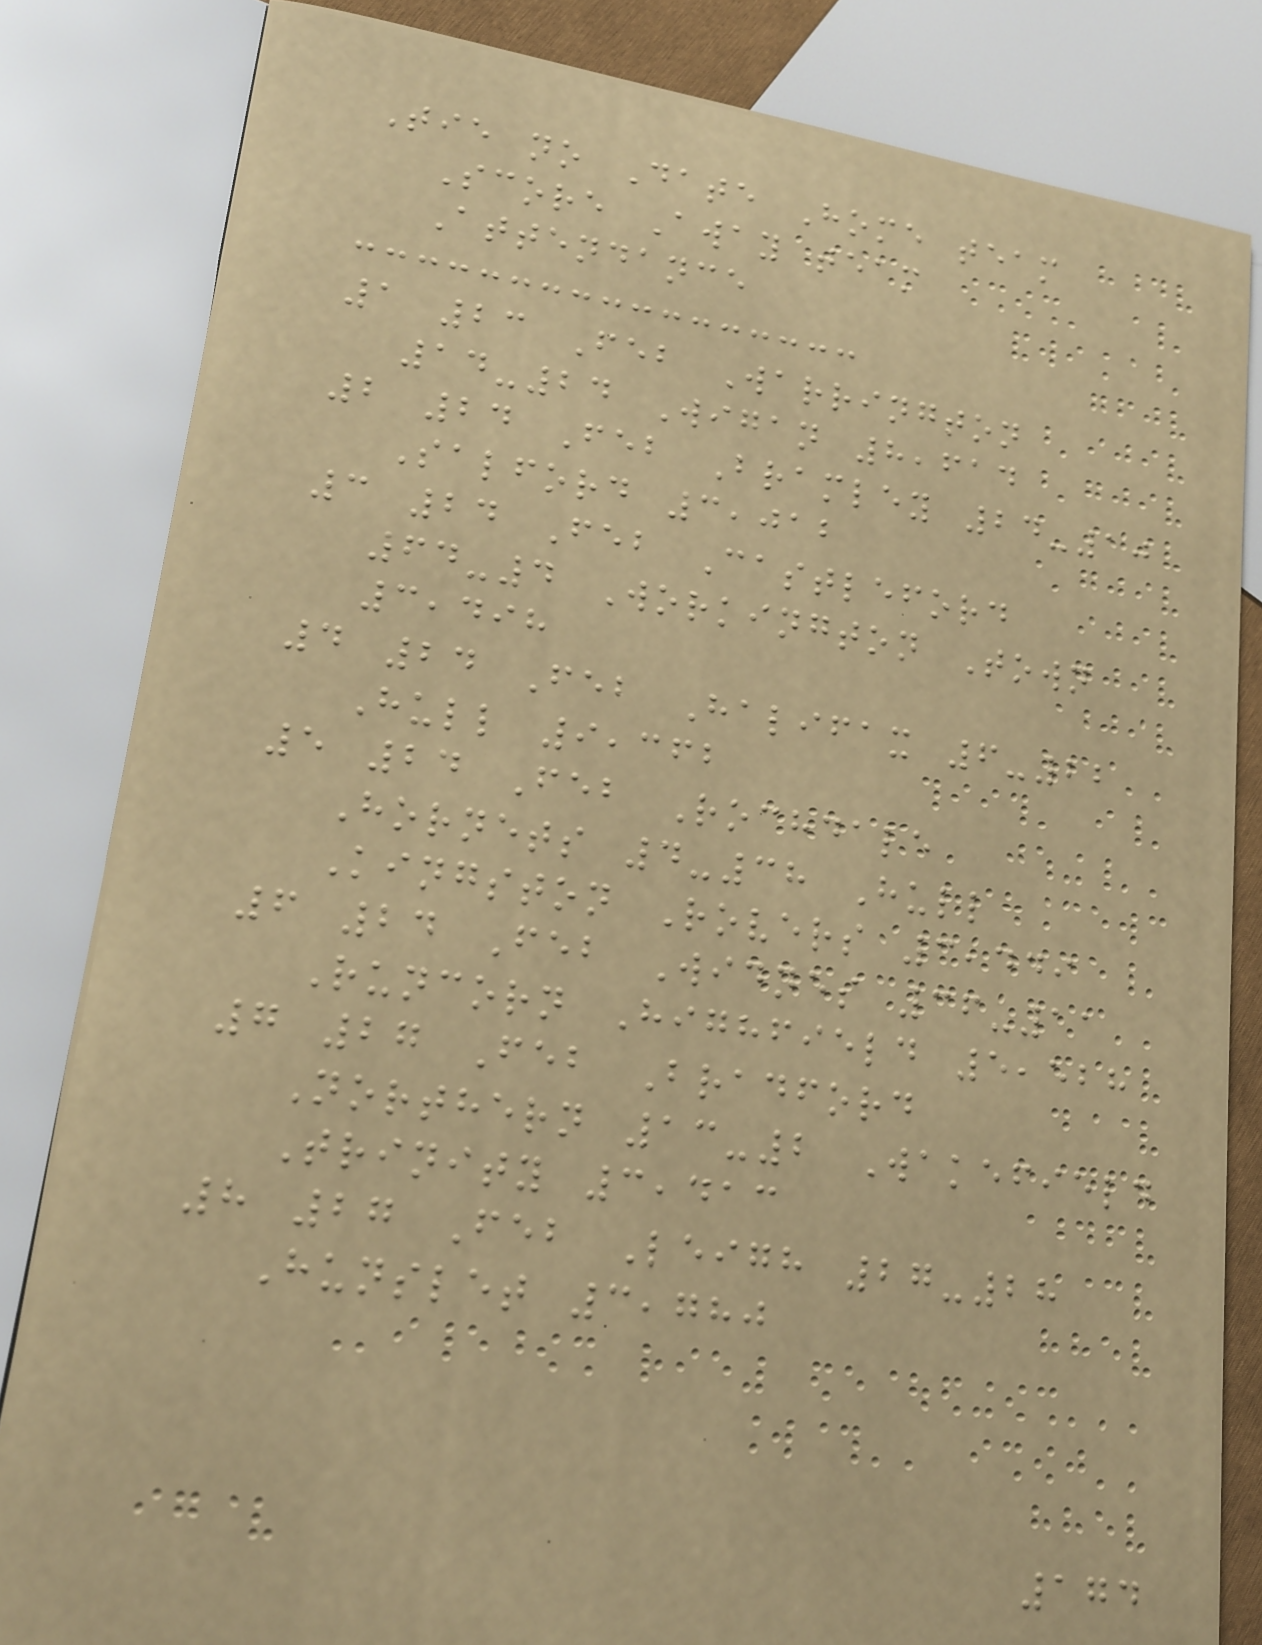Tie no Date Home team
Score Away team
Attendance
1 23 Feb Warrington
14-24 Wigan 8,614
2 24 Feb Bramley 24-10
Salford 3,012
3 24 Feb Castleford
64-4 Workington Town
3,498
4 24 Feb Halifax 6-22
Hull 9,362
5 24 Feb Rochdale
Hornets 4-38 Hull
Kingston Rovers 3,449
6 24 Feb Widnes 36-11
Runcorn Highfield 5,528
7 27 Feb Bradford
Northern 13-2 Wakefield
Trinity 3,413
8 27 Feb Leigh 27-28
Hunslet 3,780
174
